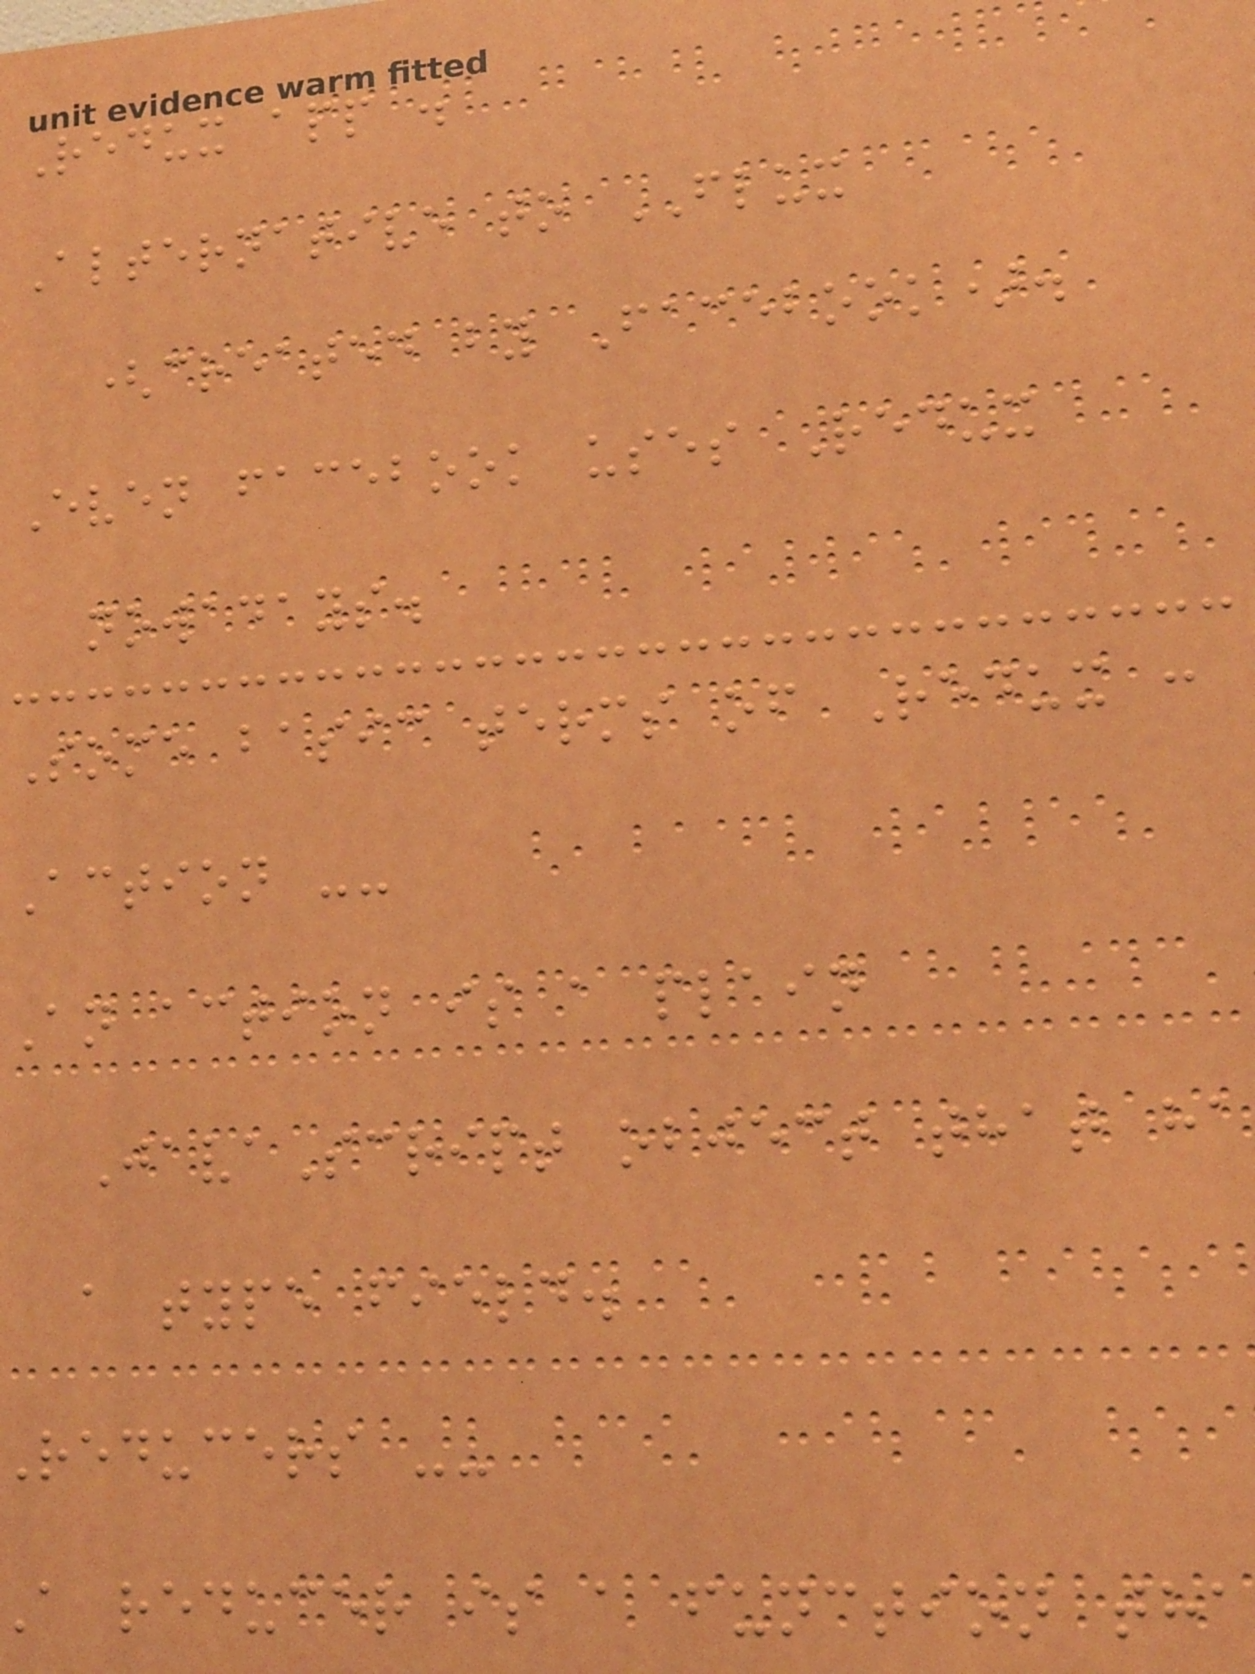Redux app .
Alternative to FLUX
(created by Facebook).
Even facebook uses Redux
nowadays.
Some basic terms of Redux :
Action --
An action is a plain
JavaScript object that ha
a type field.
reducers --
a reducer is a function tha
